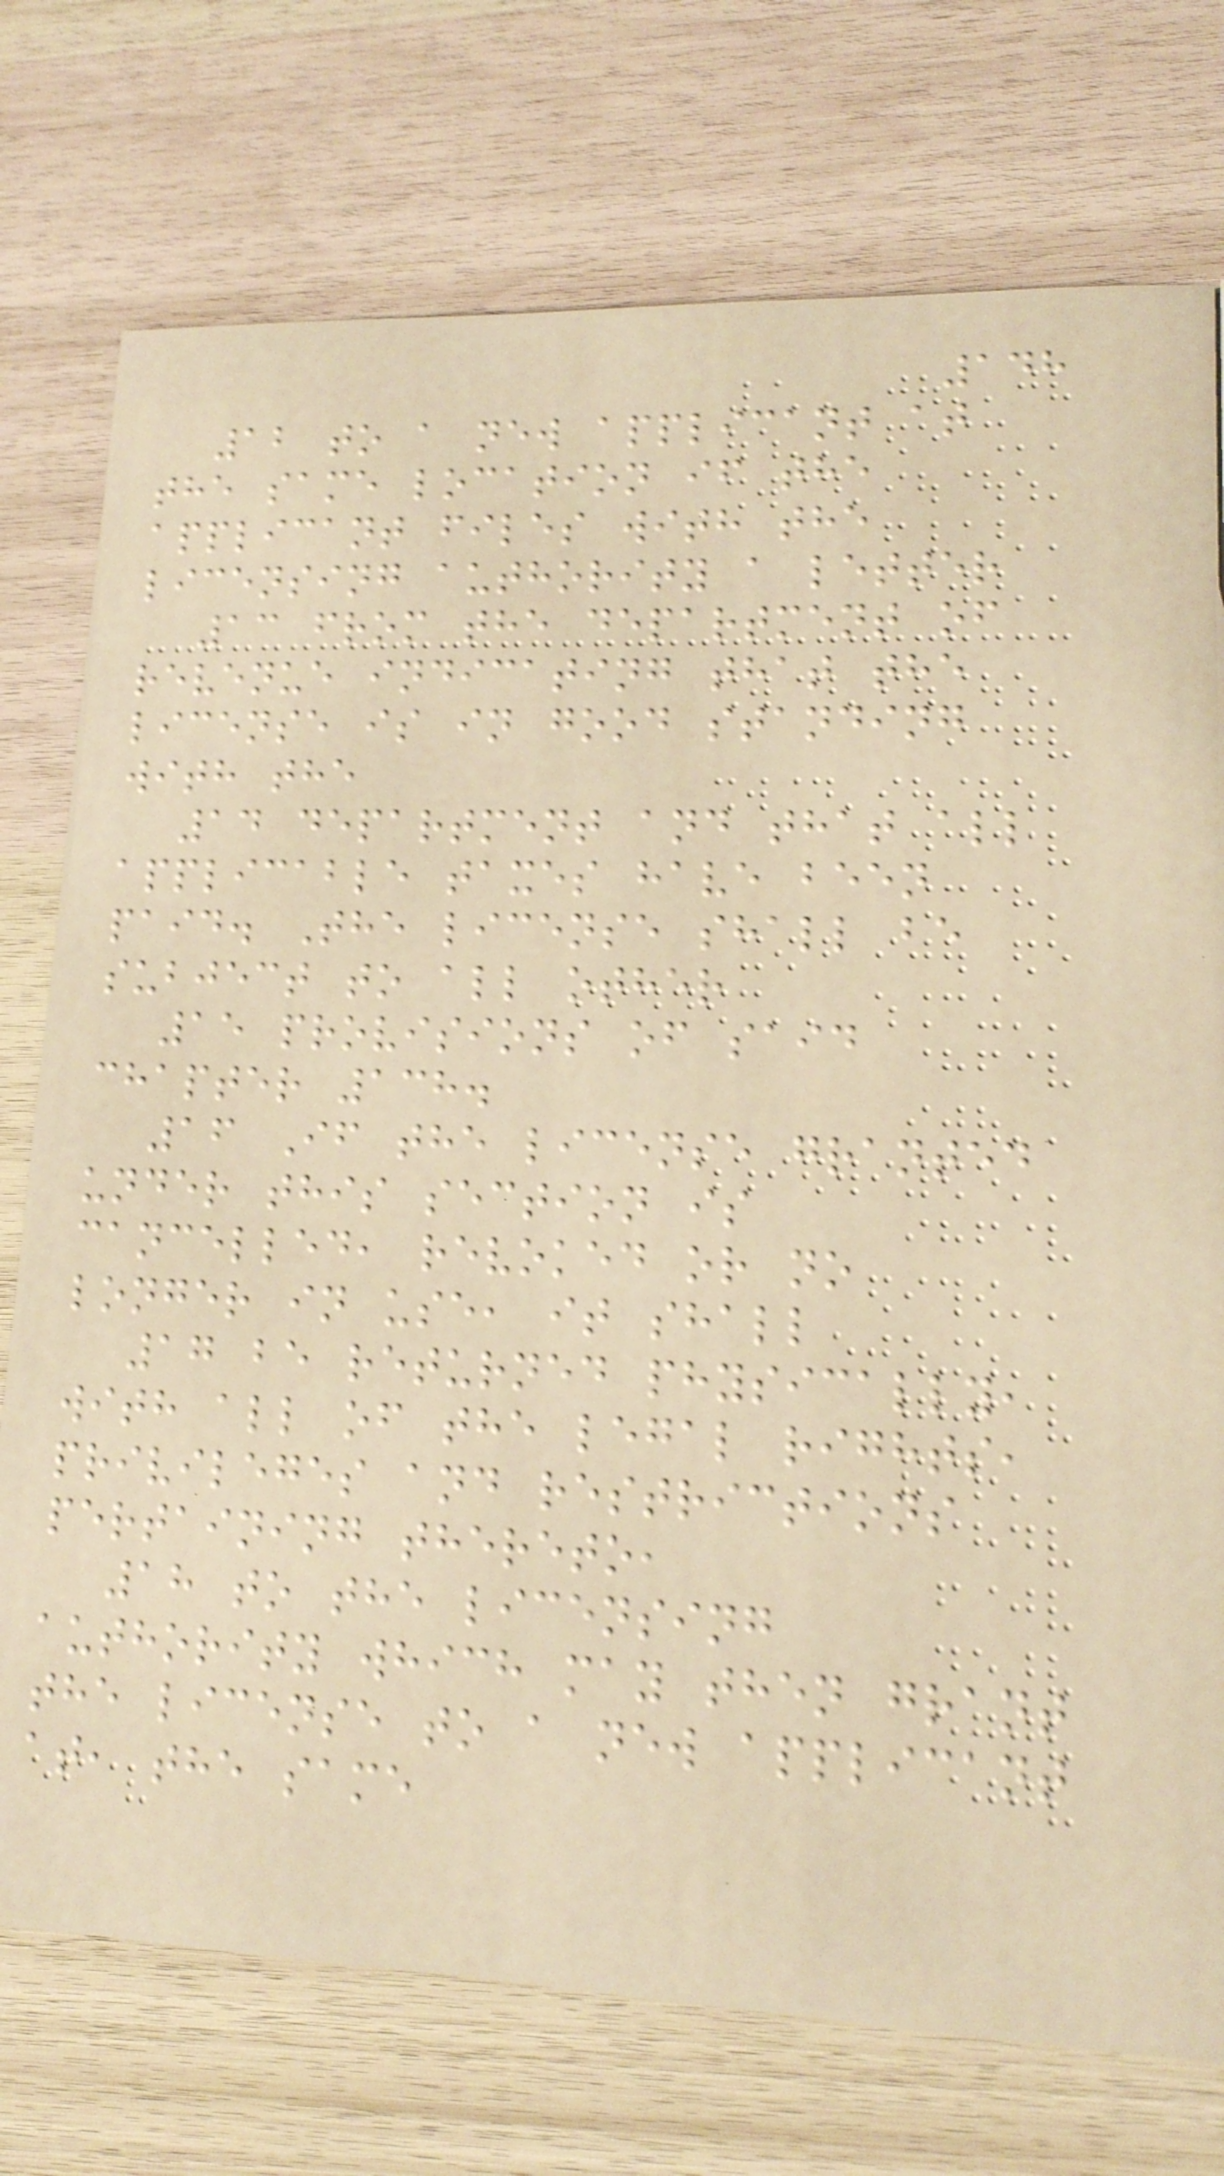148
12 to a new applicant at
the same location if the
applicant files with the
licensing authority a letter
13 from the department of
revenue indicating that the
license is in good standing
with the
14 department and that all
applicable taxes have been
paid. The license shall be
subject to all other
15 provisions of said
chapter 138.
16 If the license granted
under this section is
cancelled, revoked or no
longer in use, it shall
17 be returned physically,
with all of the legal rights,
privileges and restrictions
pertaining thereto,
18 to the licensing
authority which may then grant
the license to a new applicant
at, the same
